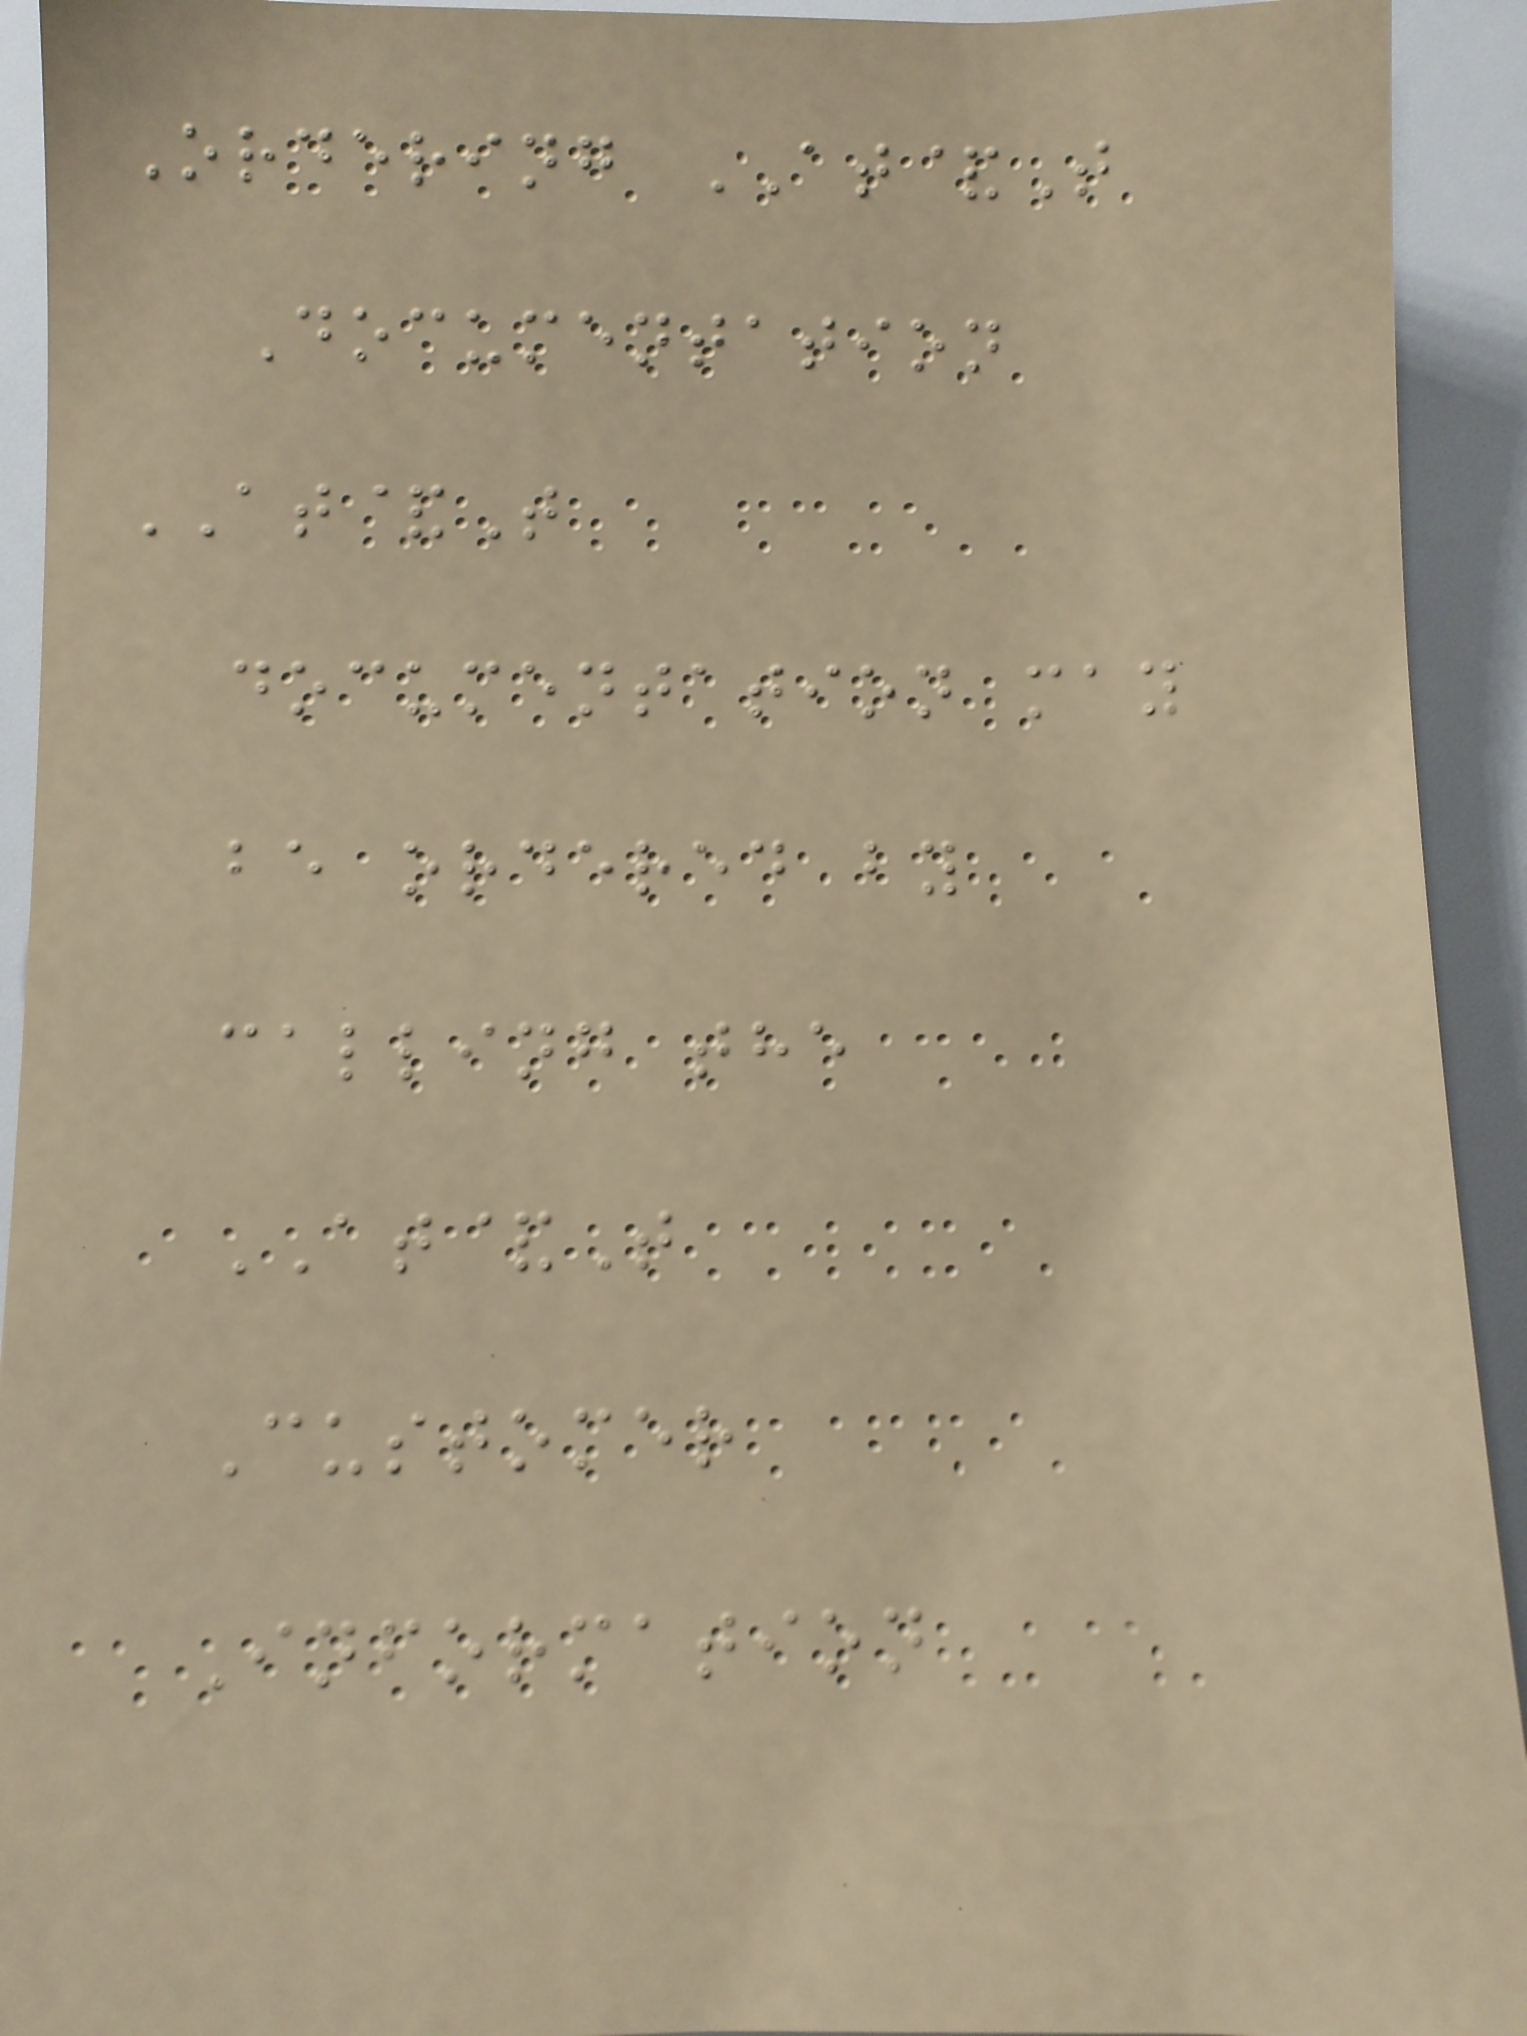Ordering AT&T
Documentation
AT&T
documentation may
be ordered by
calling the
AT&T
Customer
Information
